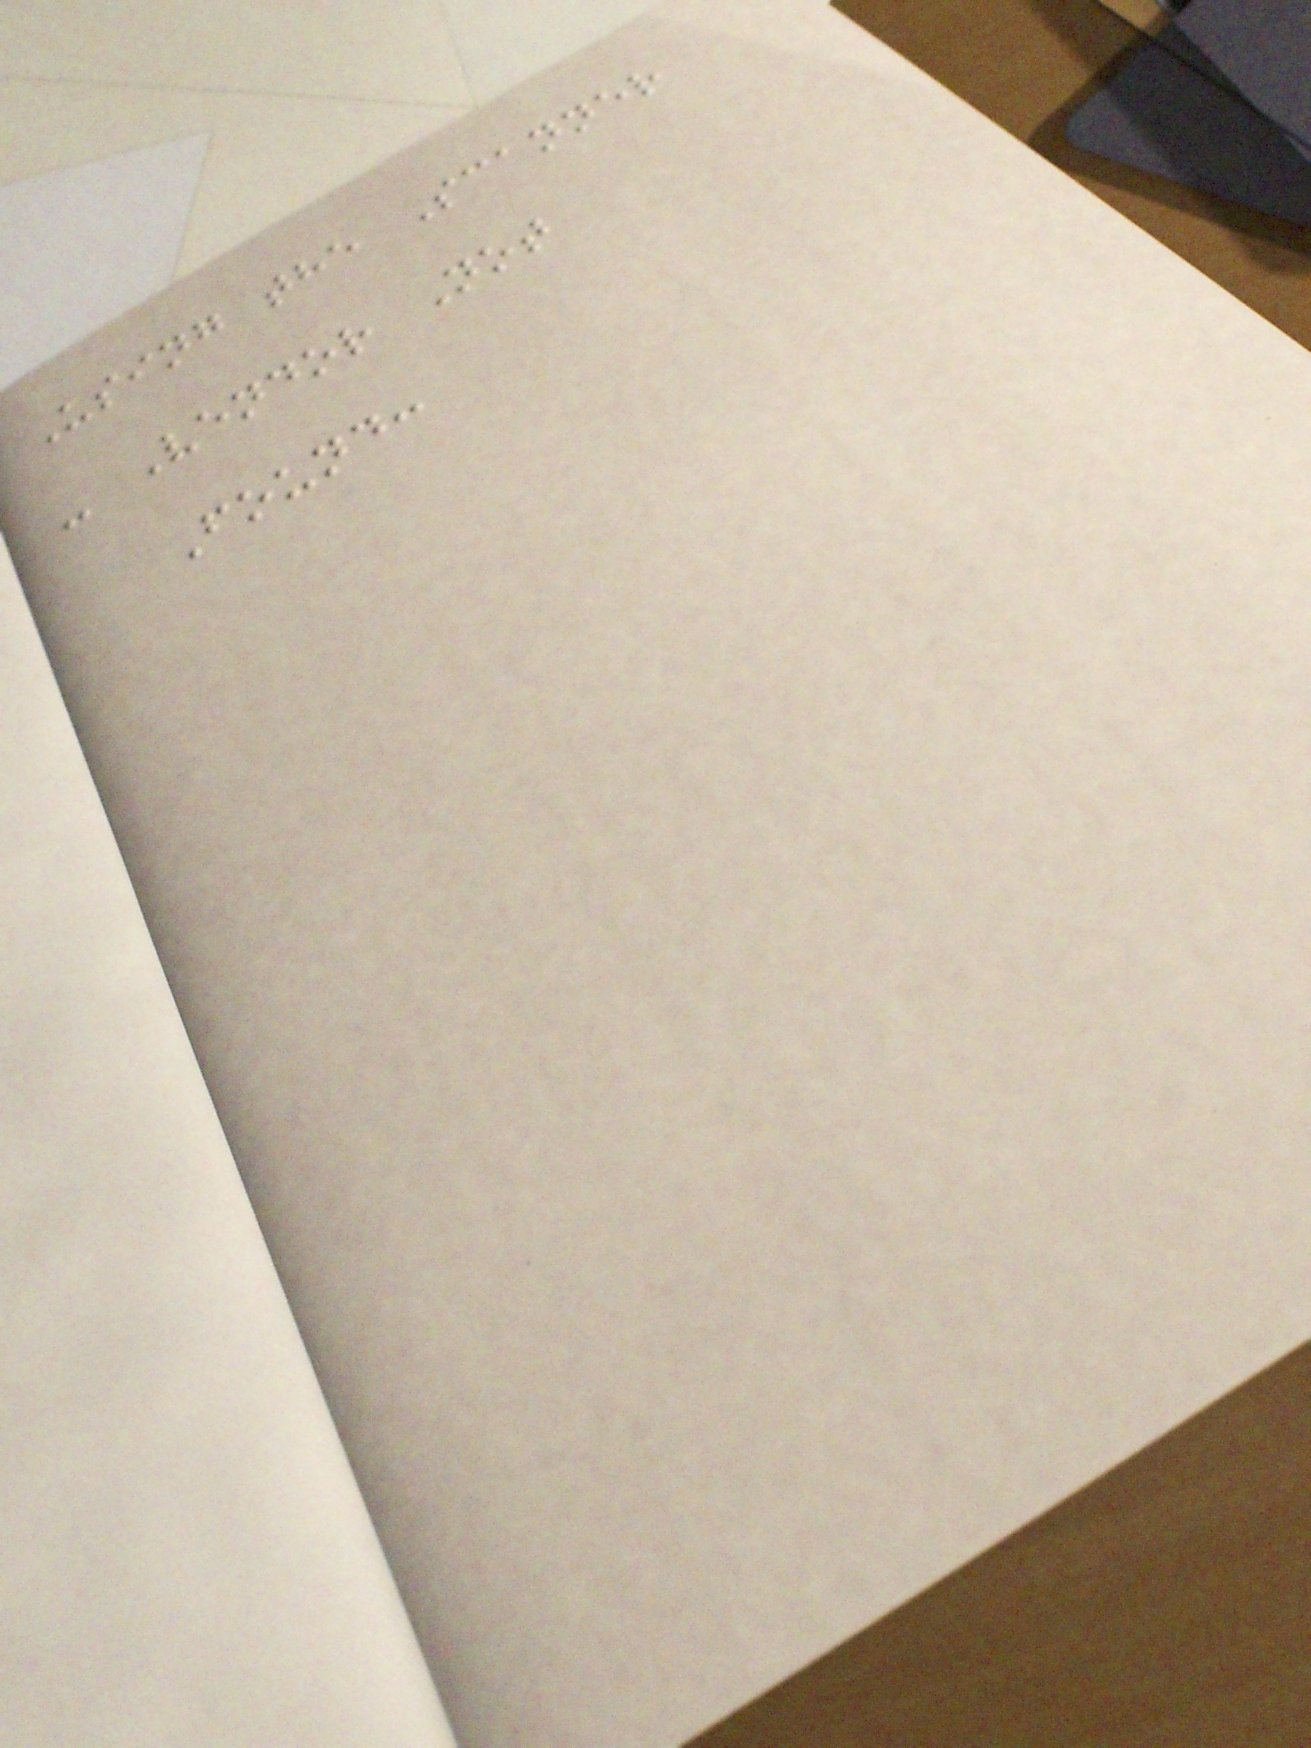Using the Scanner
- Vendor Not
Found:
